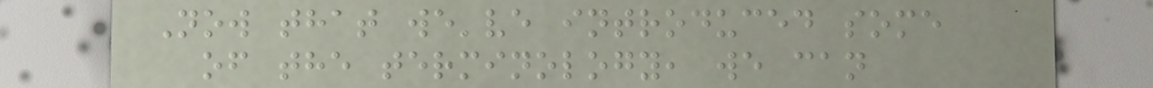Now that we've introduced some
of the terminology, we can
